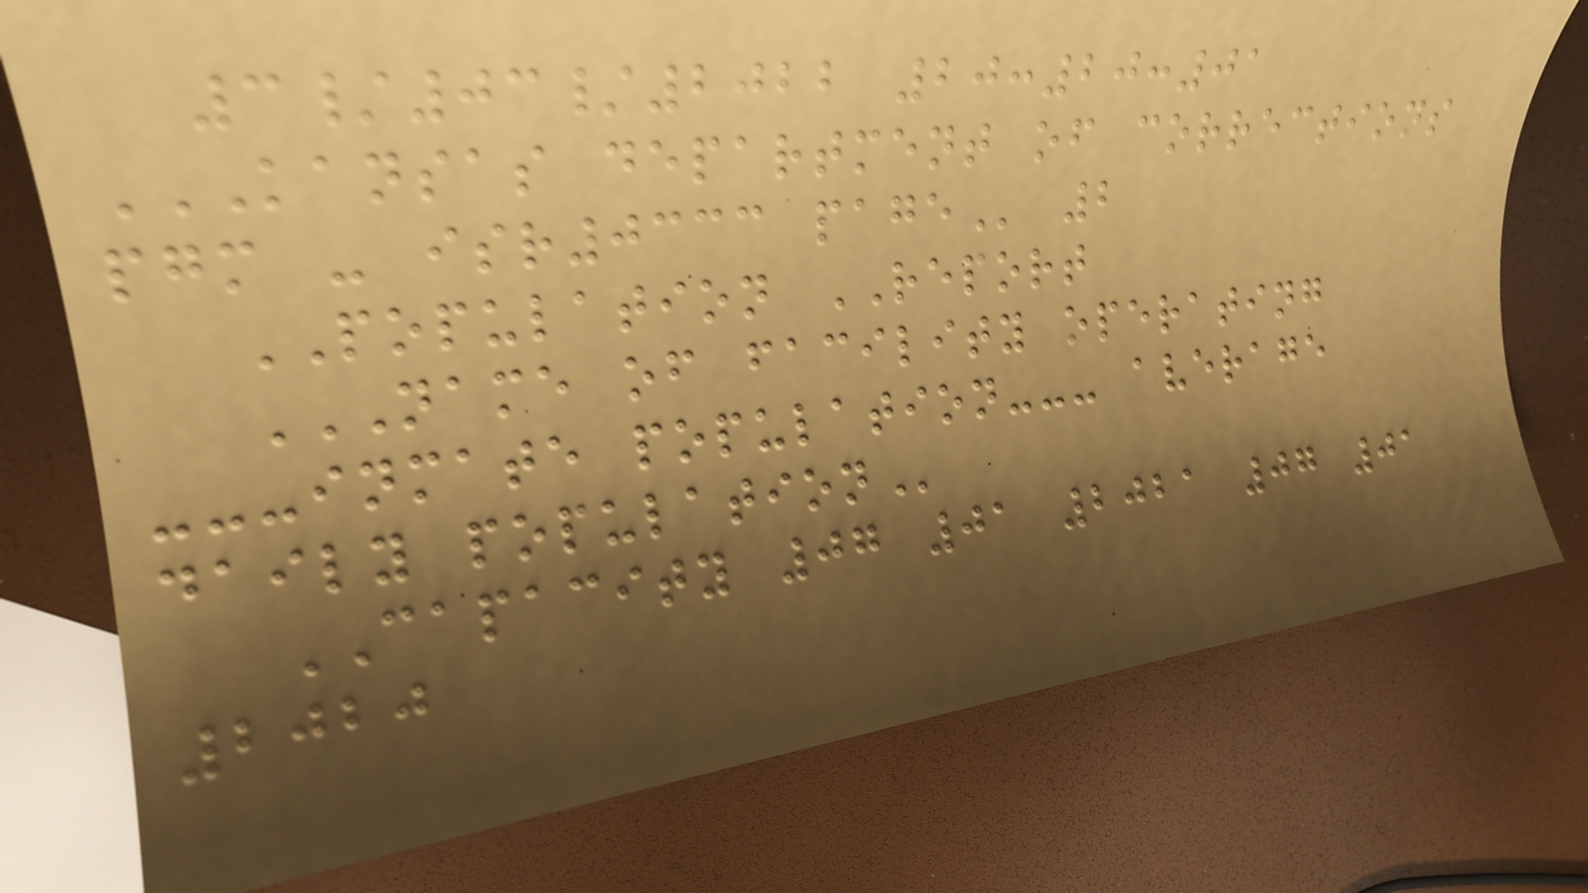3/03/2022 20:20:01
KANSAS DEPARTMENT OF CORRECTIONS
PGM - ISR0333 PAGE 2
POPULATION REPORT
NAME OF FACILITY OPERATING
---INMATE POPULATION--- AVERAGE
DAILY POPULATION
CAPACITY 07 01 2021 07 01
2020
